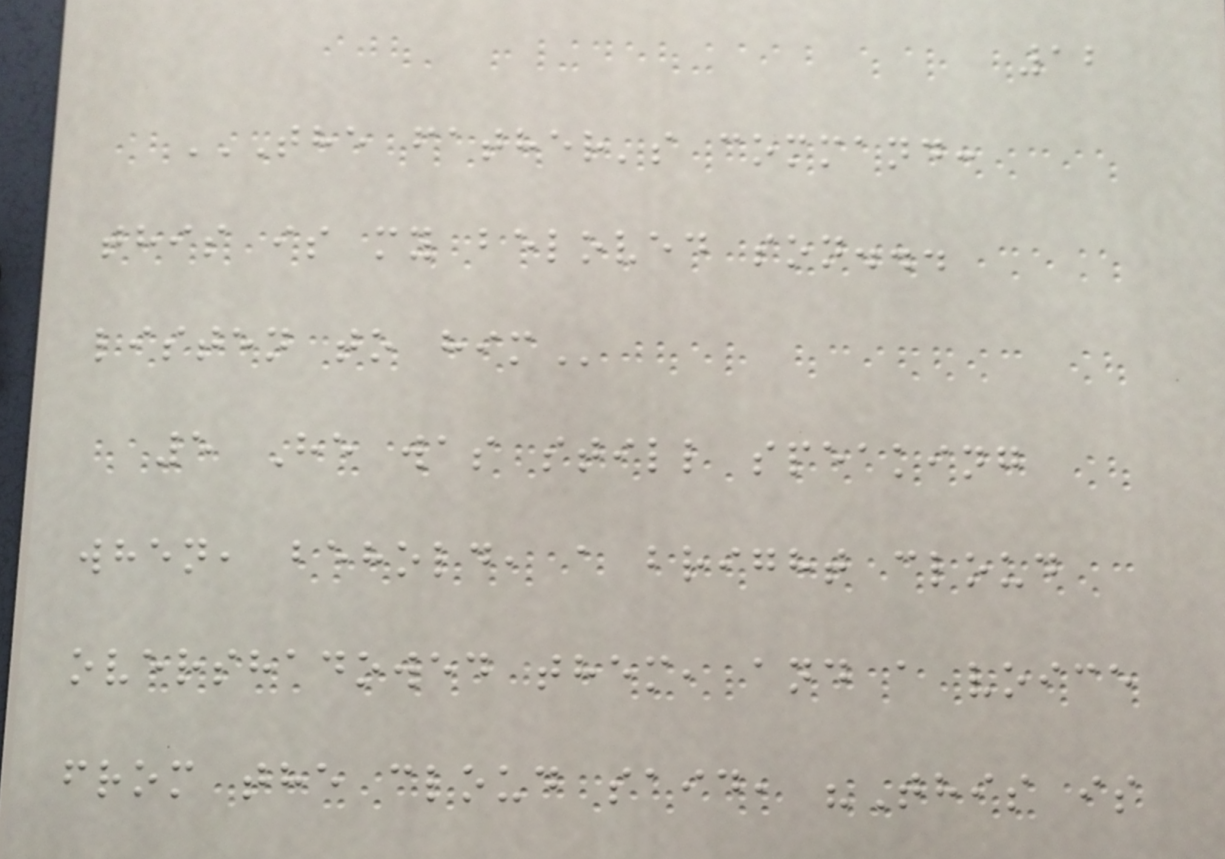12
THE FATHER'S COMMAND:
THIS IS MY BELOVED SON...
LISTEN TO HIM
5 He was still speaking
when, behold, a bright cloud
overshadowed them, and a voice
from the cloud said, "This is
